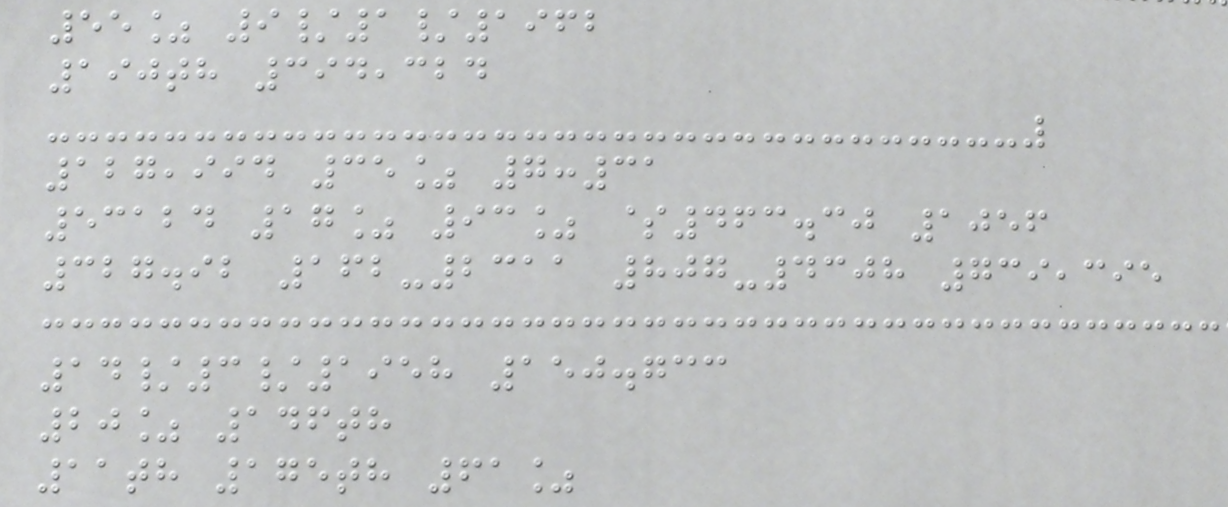55% 9/1/1962
190th 394,324
127,994 35% 7:31
53124 17% 93% $463.30 1056
327.92 162-2311 807-4308 739,395
14/3/1958 150.733
20% 146th
11th 175th 61%
